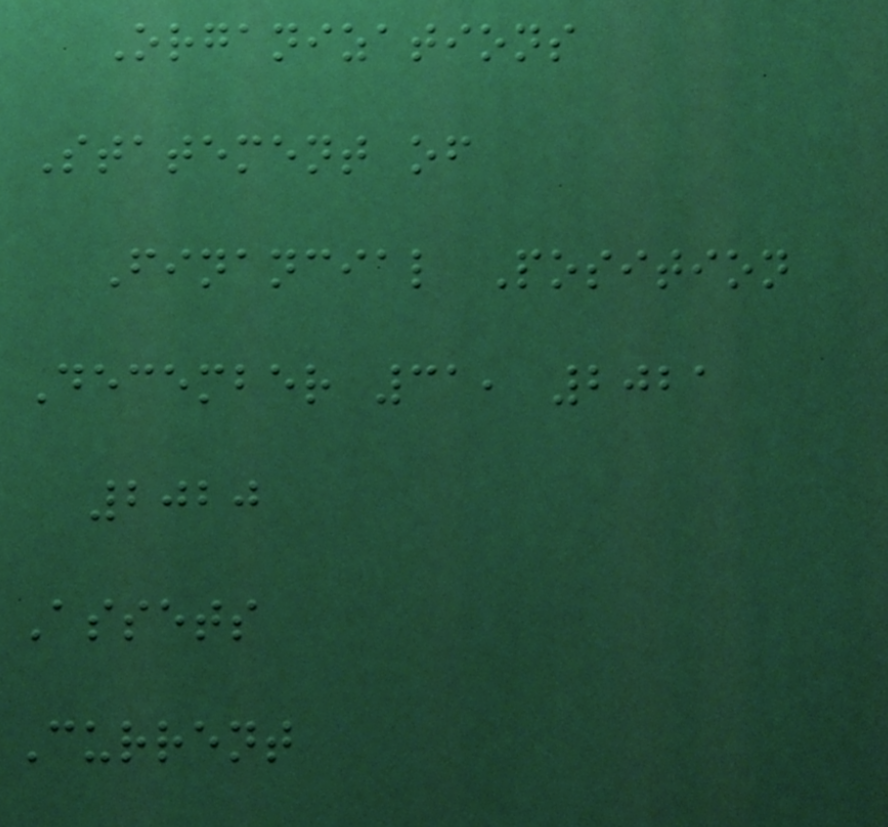Organizations
Statement of
Financial Position
December 31, 2021
2020
Assets
Current
